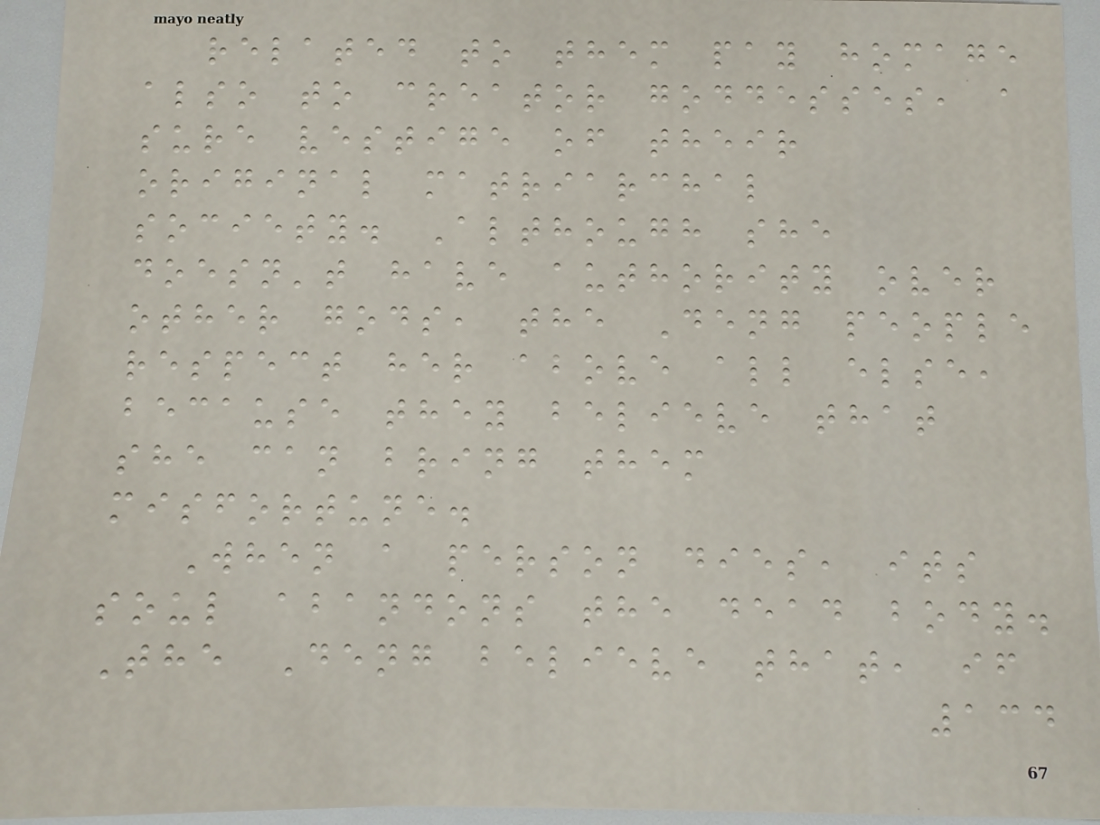related to them pay homage
also to creator goddesses, a
sure vestige of their
original matriarchal
society. Although she
doesn't have authority over
other gods, the Deng people
respect her above all else,
because they believe that
she can bring them
misfortune.
When a person dies, its
soul abandons the dead body.
The Deng believe that, if
134
